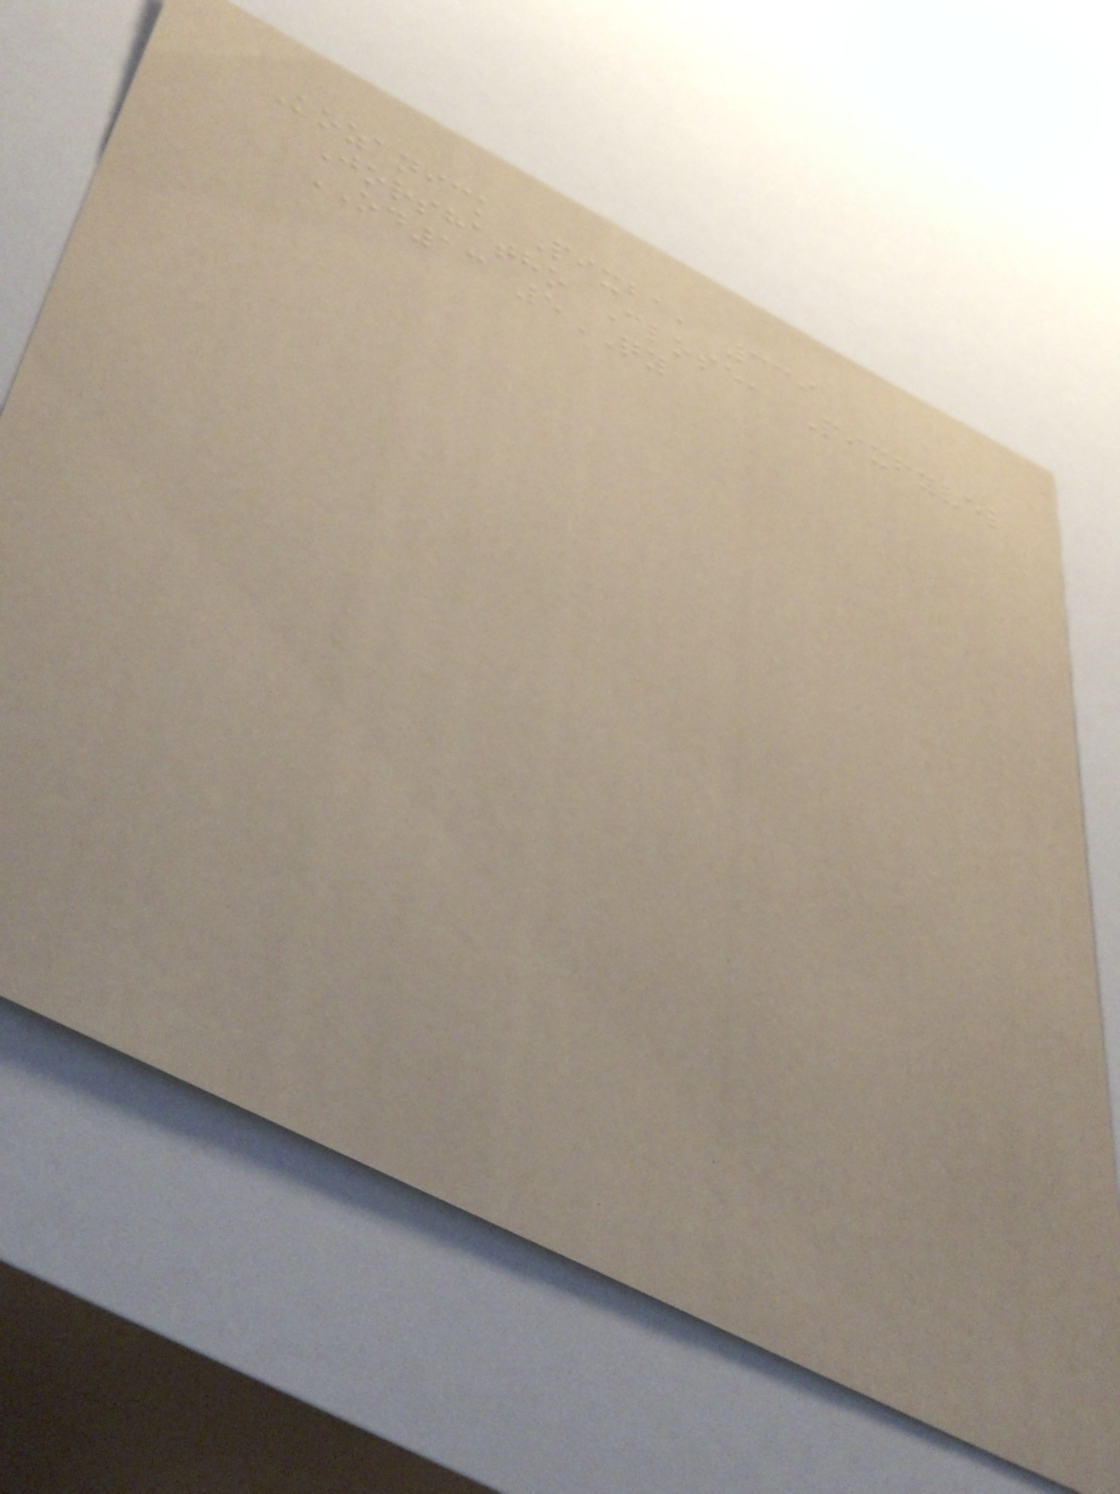Kozanick Pixba, 339
Jorshatho Close, Pixfyvel
OD13 5QY
